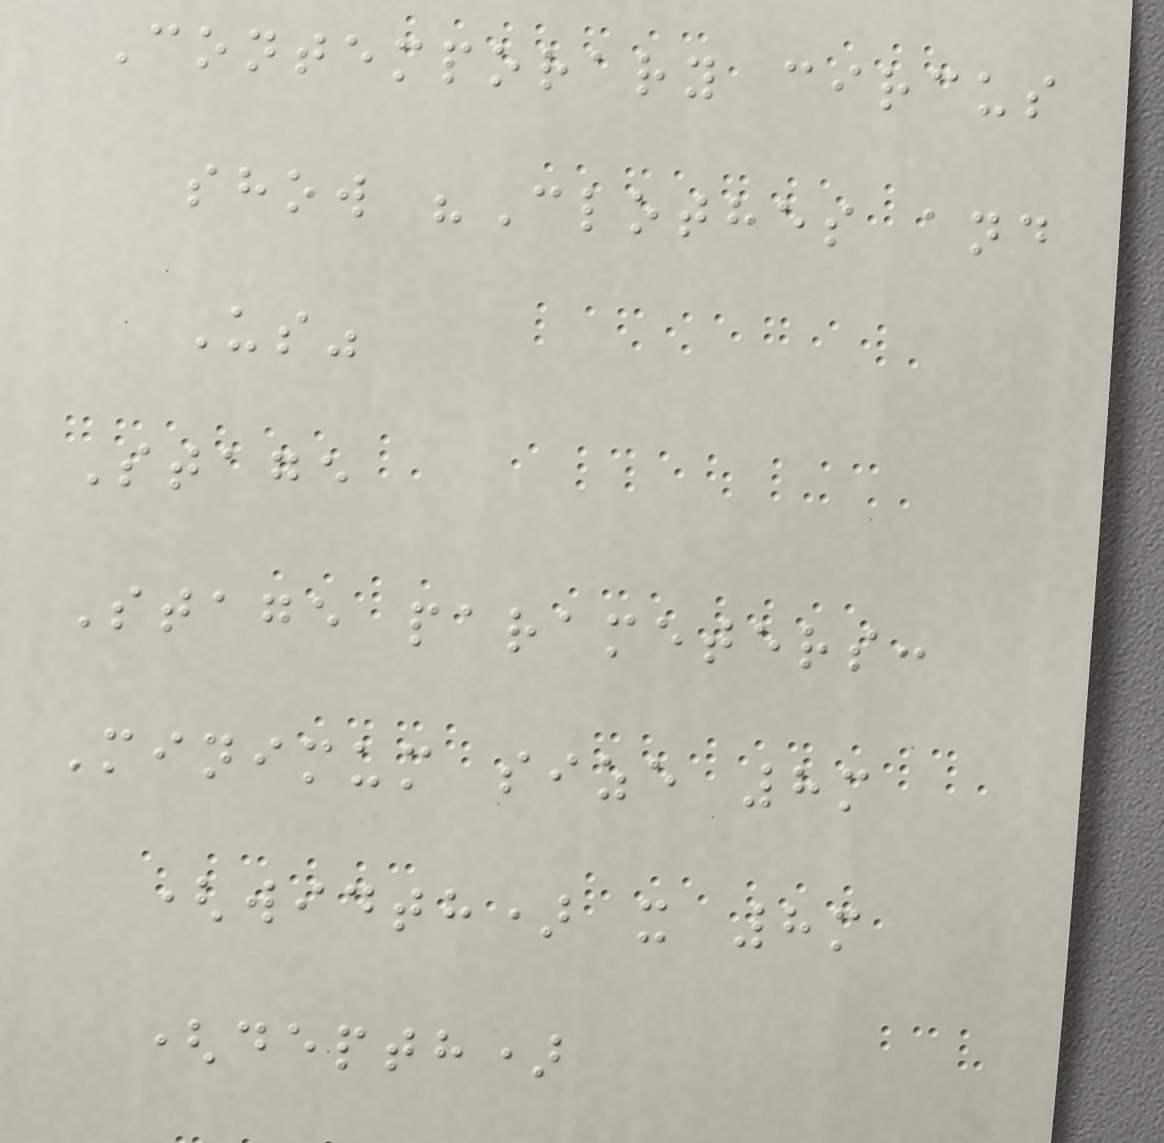Contemporary circus
show "Clothes and
Us"
Stage
Stage parameters:
Minimum size 8m
(width) x 8m
(depth)
